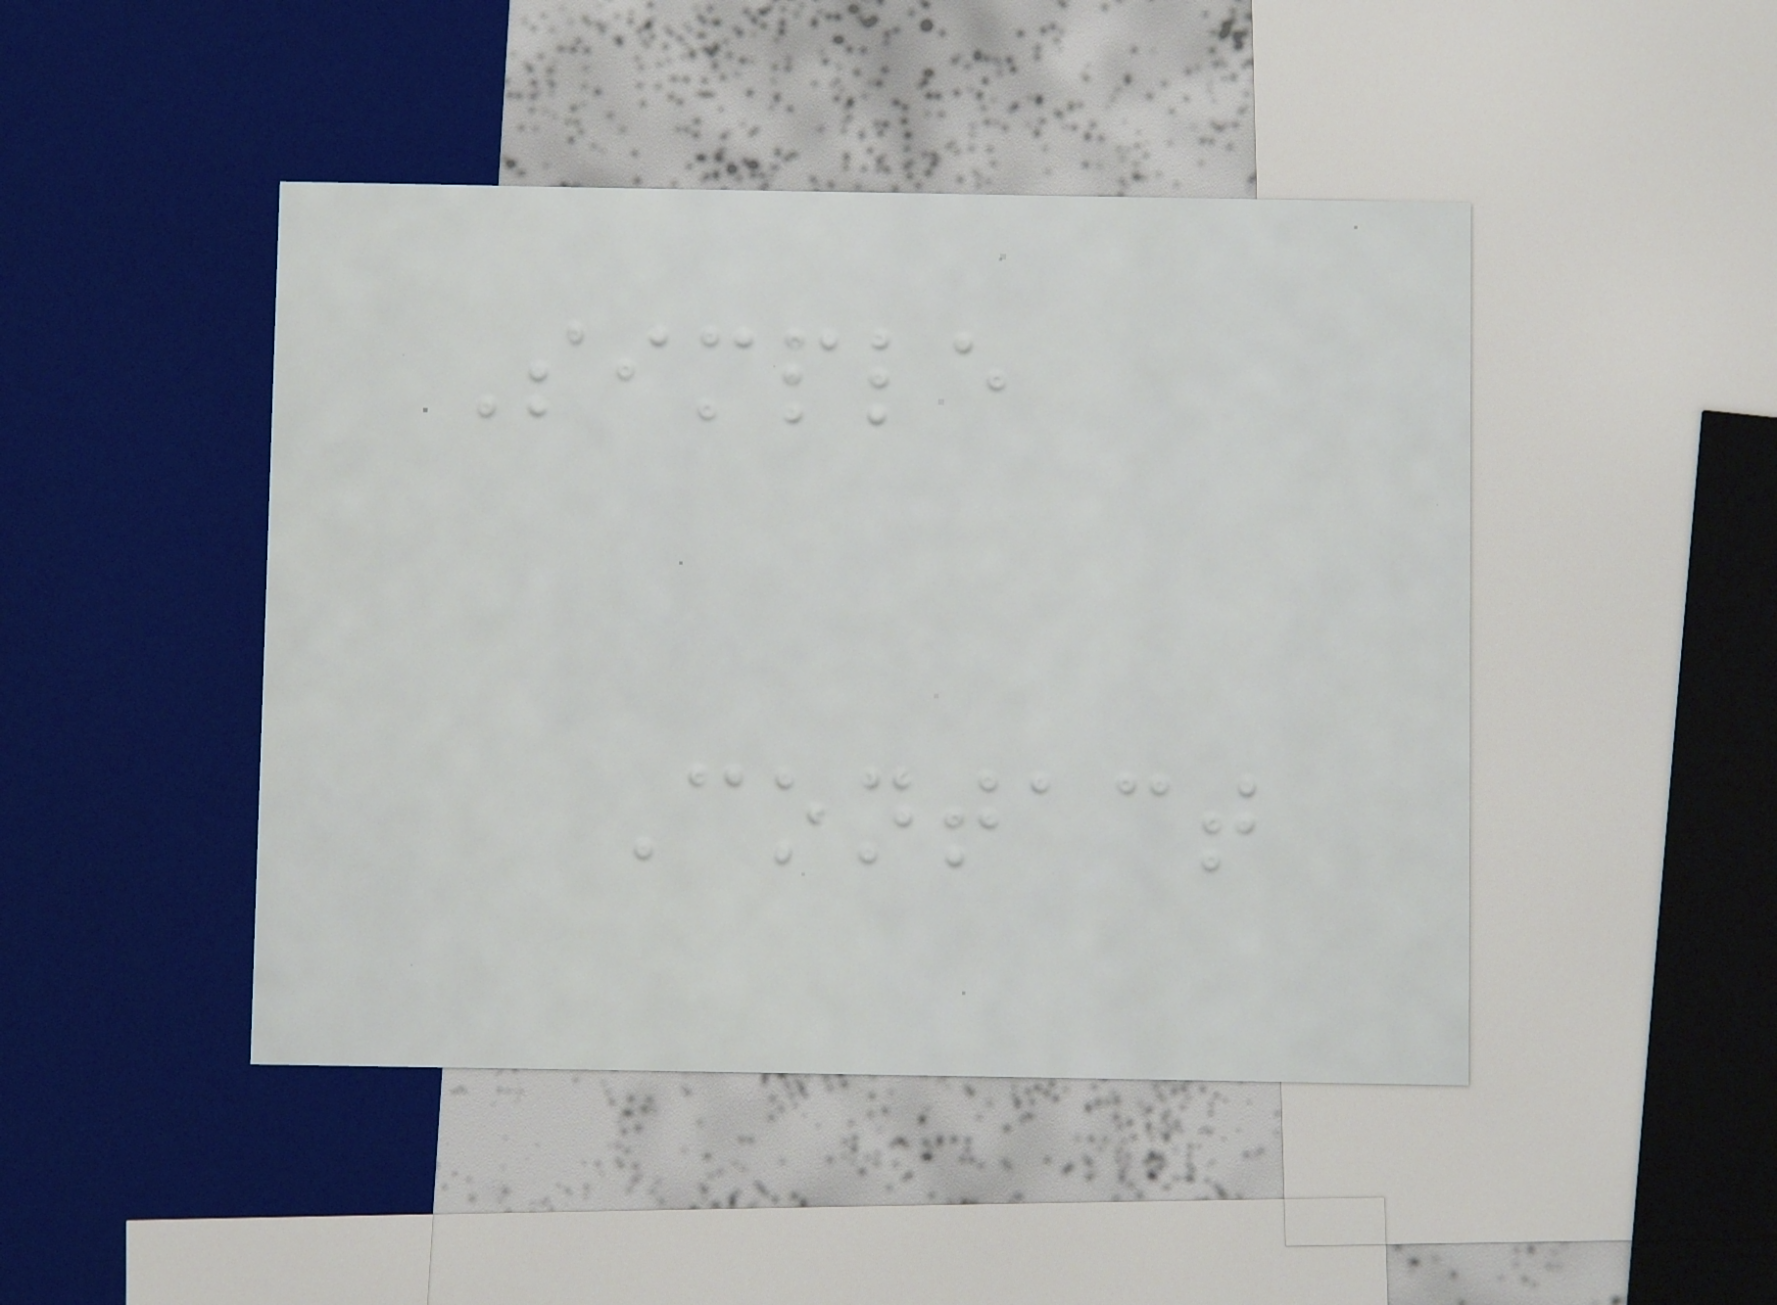Simple
Contact
